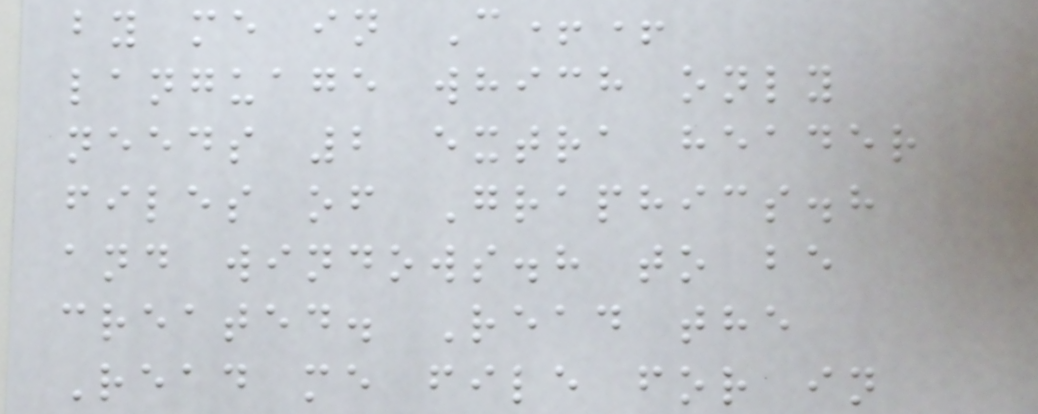by me in C++
language which only
needs 2 extra header
files of Graphics.h
and windows.h to be
created. Read the
Read me file for in
